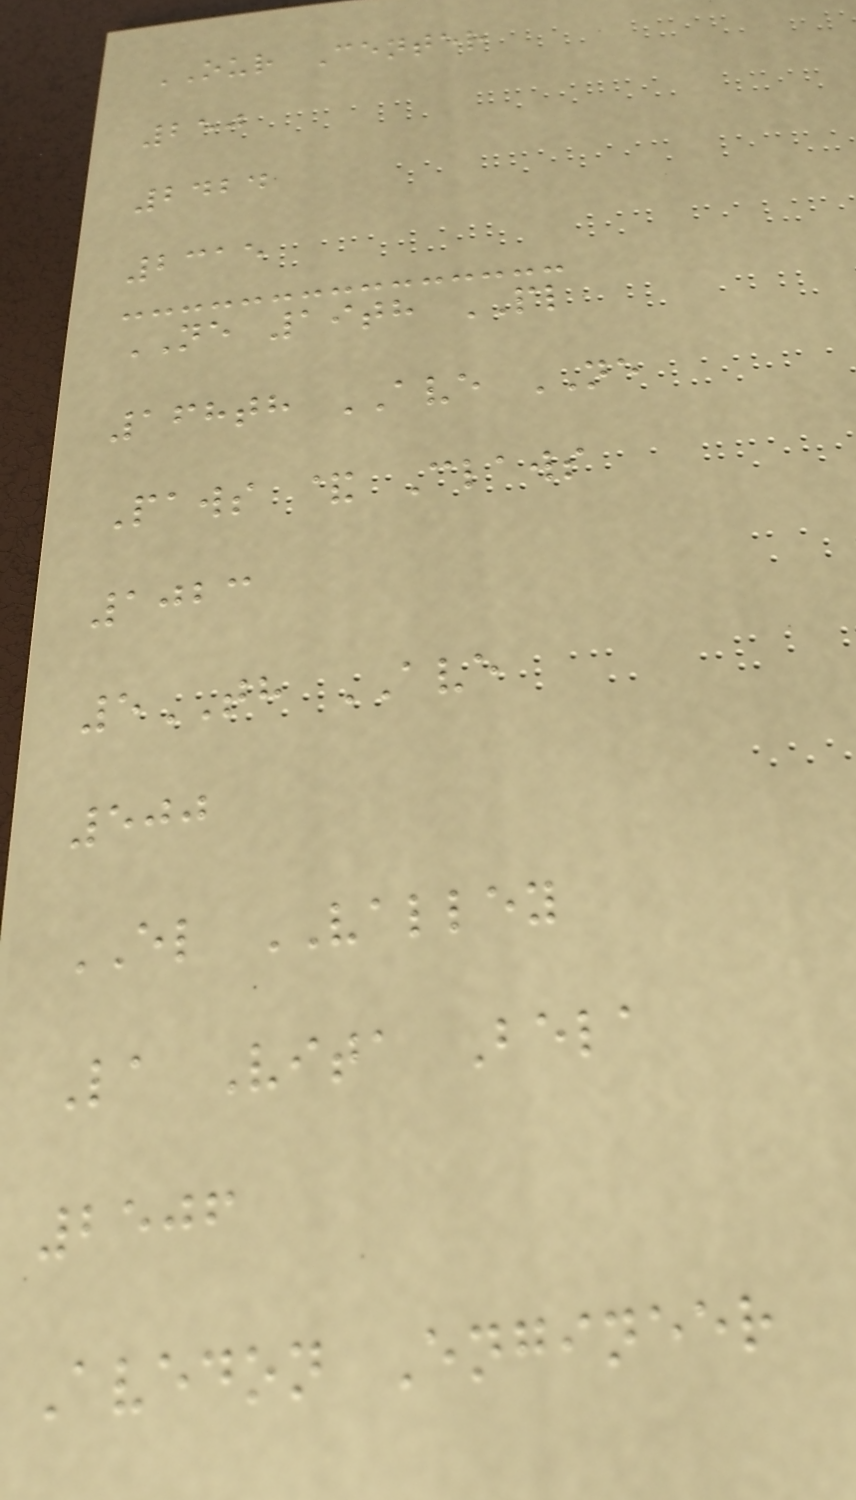OUR Center
250
2424
2315
NE 19th PL
168th AVE NE
Paws & Claws
1023
5TH AVE
500
EL VALLEY
La Vita Bela
2506
Avedon Engineer
